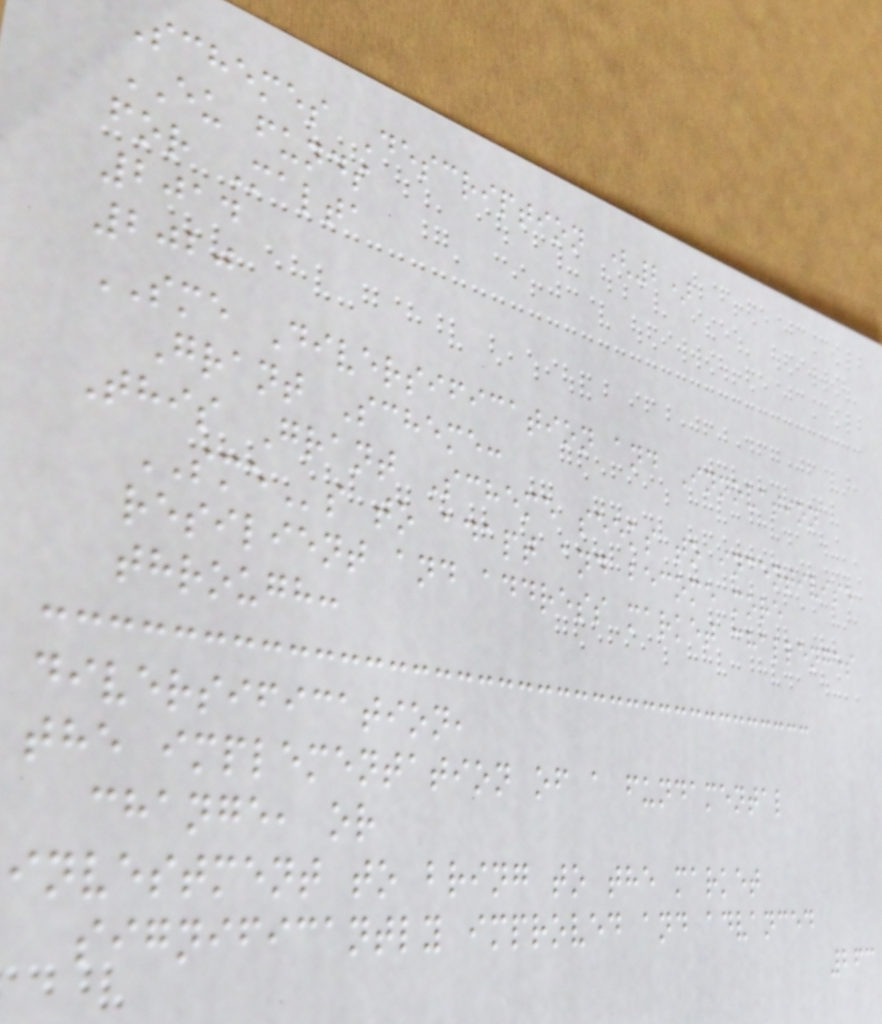Schemes Description (2)
EU funds
for Malta
2014
2020
SME Diversification and Innovation
Grant Scheme:
This Grant Scheme seeks to incentivise
SMEs to adapt and become more
resilient and address market challenges
through:
diversification,
the implementation of a fundamental
change, or
investment to bring to the market
significantly improved and advanced
263
